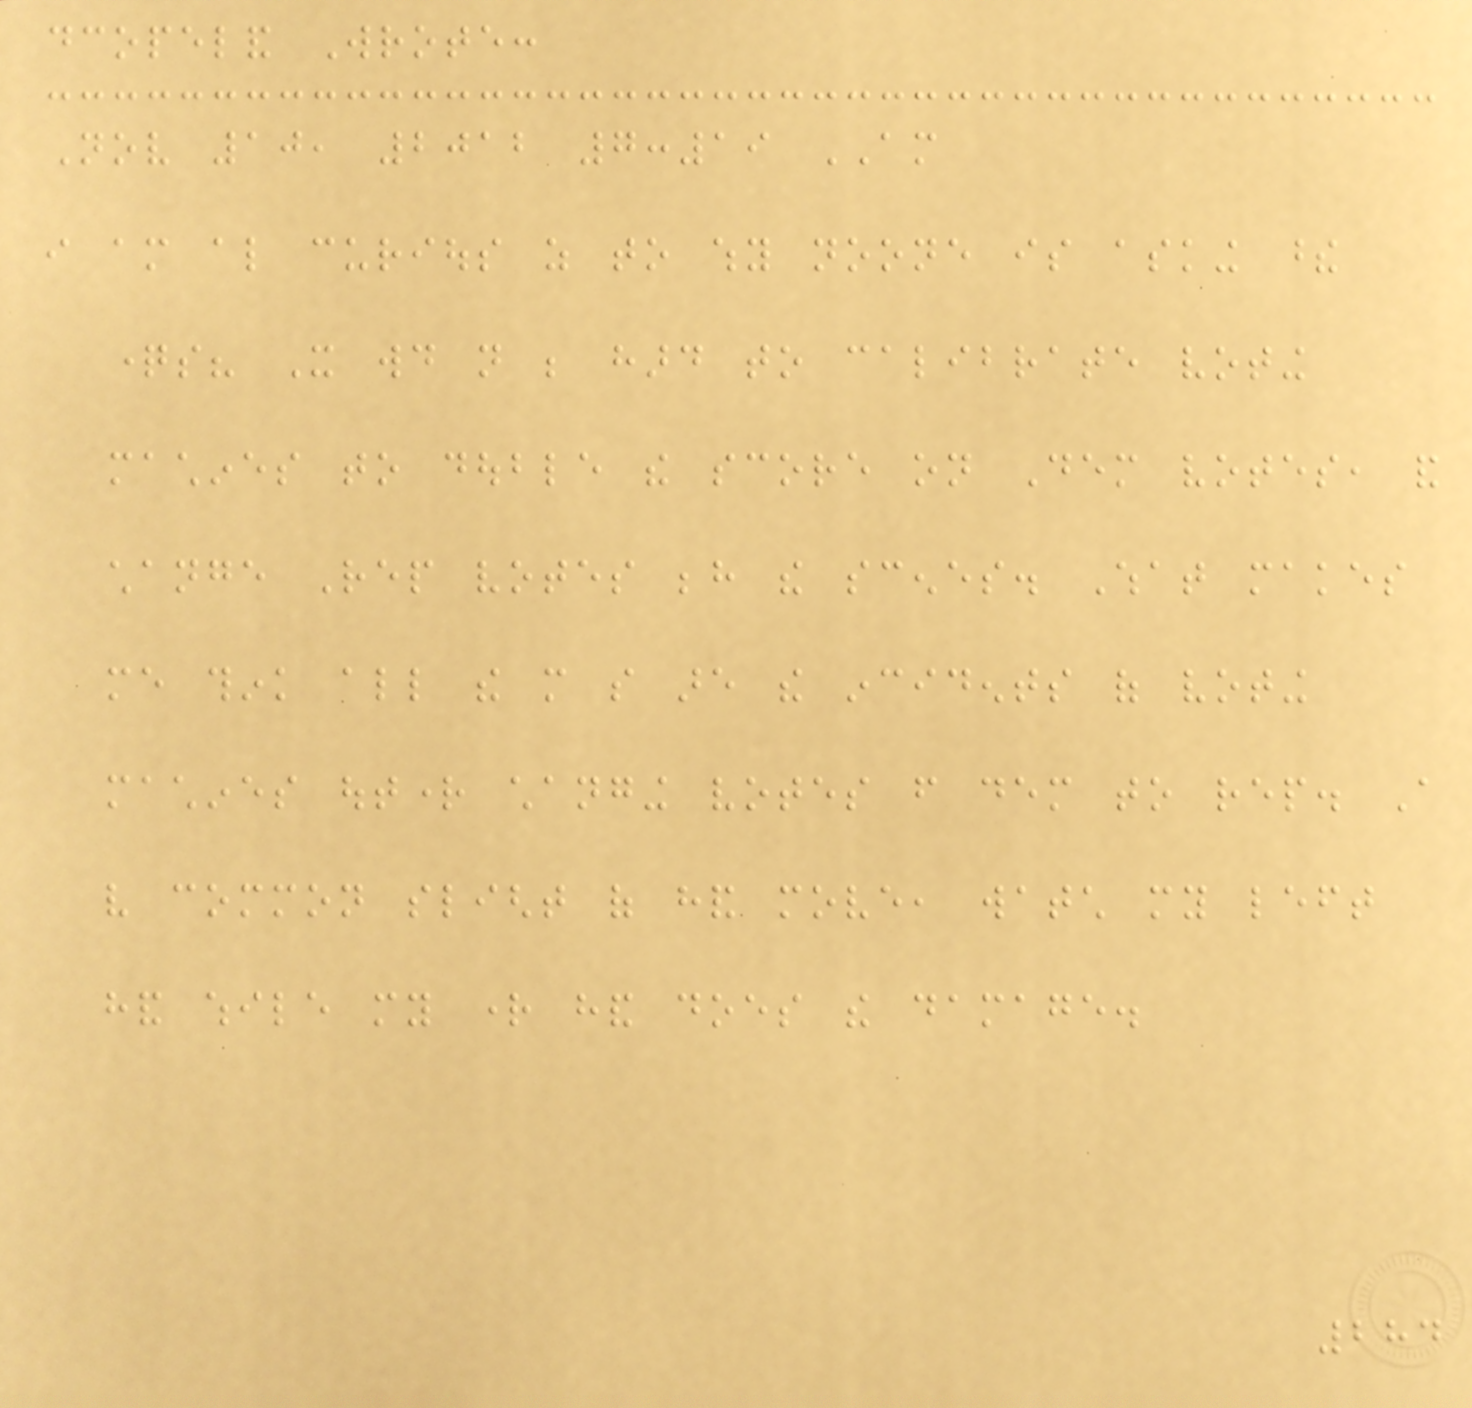dcopeland Wrote:
Nov 10, 2012 7:19 AM
i am also curious as to why noone is asking these
questions? It would not be hard to calibrate voting
machines to double the score on Dem votes, and
change Rep votes behind the scenes. What makes
me think all the more so are the incidents of voting
machines outright changing votes from dem to rep. A
very common slight of hand move, watch my left
hand while my right hand does the damage.
284
